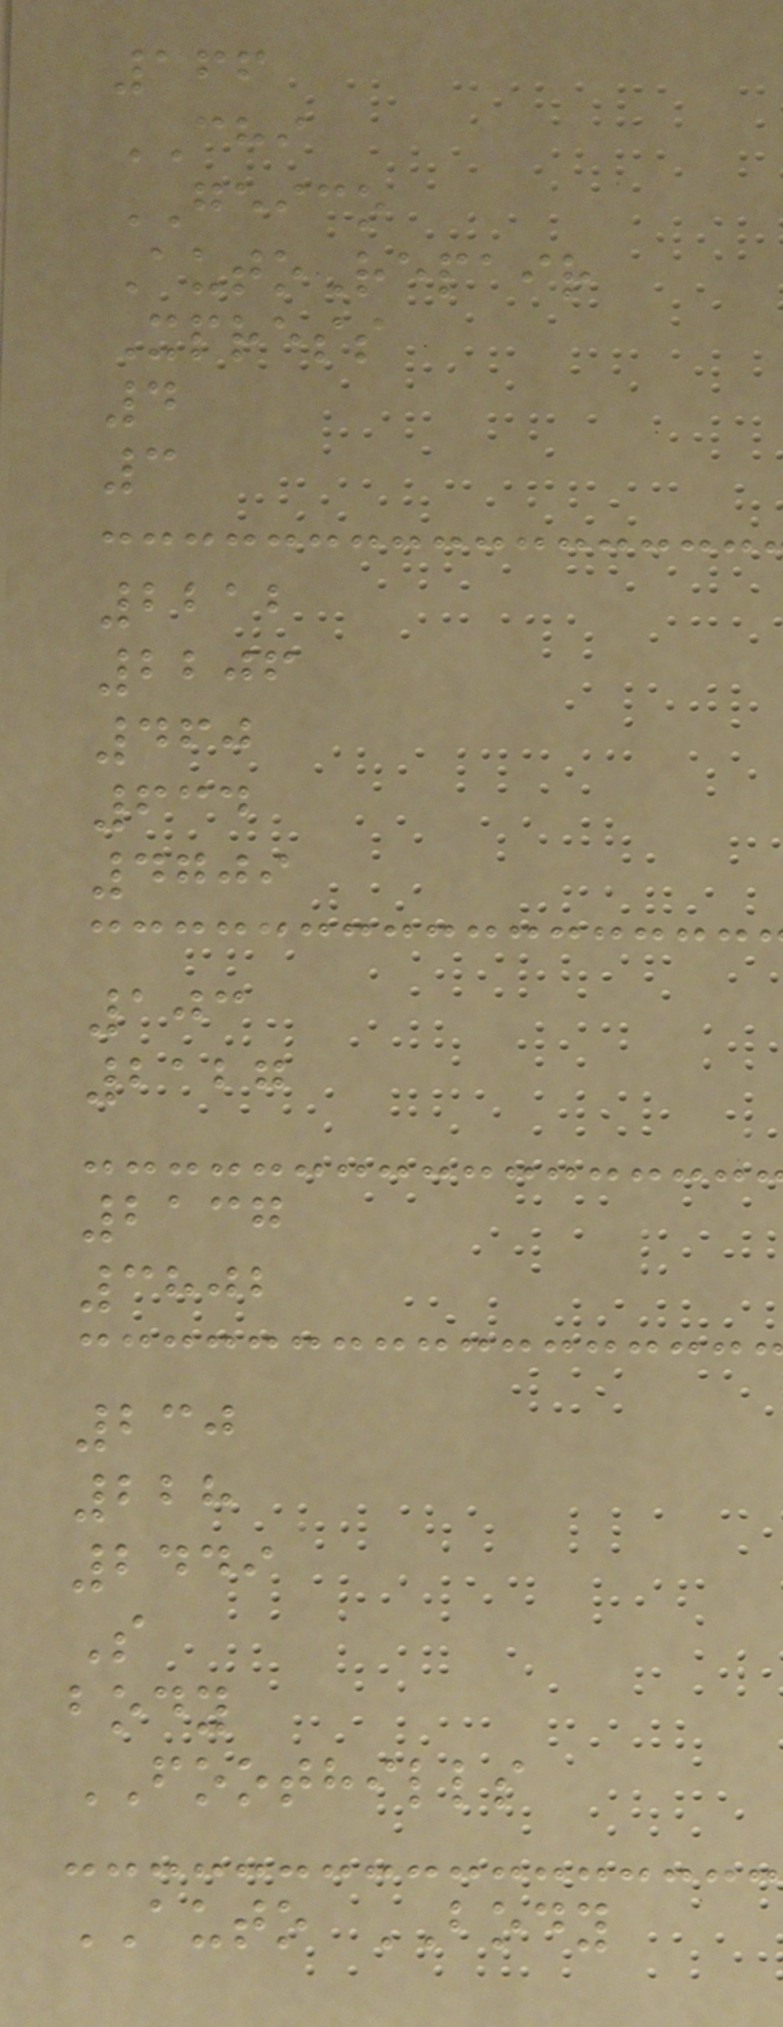166
CHI
GEICO
AutoRepair
Xpress
4
3
2212
2206
460
634
4709
103
2127
2137
3802
230
228
2449
S
body
FOOTHILLS
AUTO BODY
